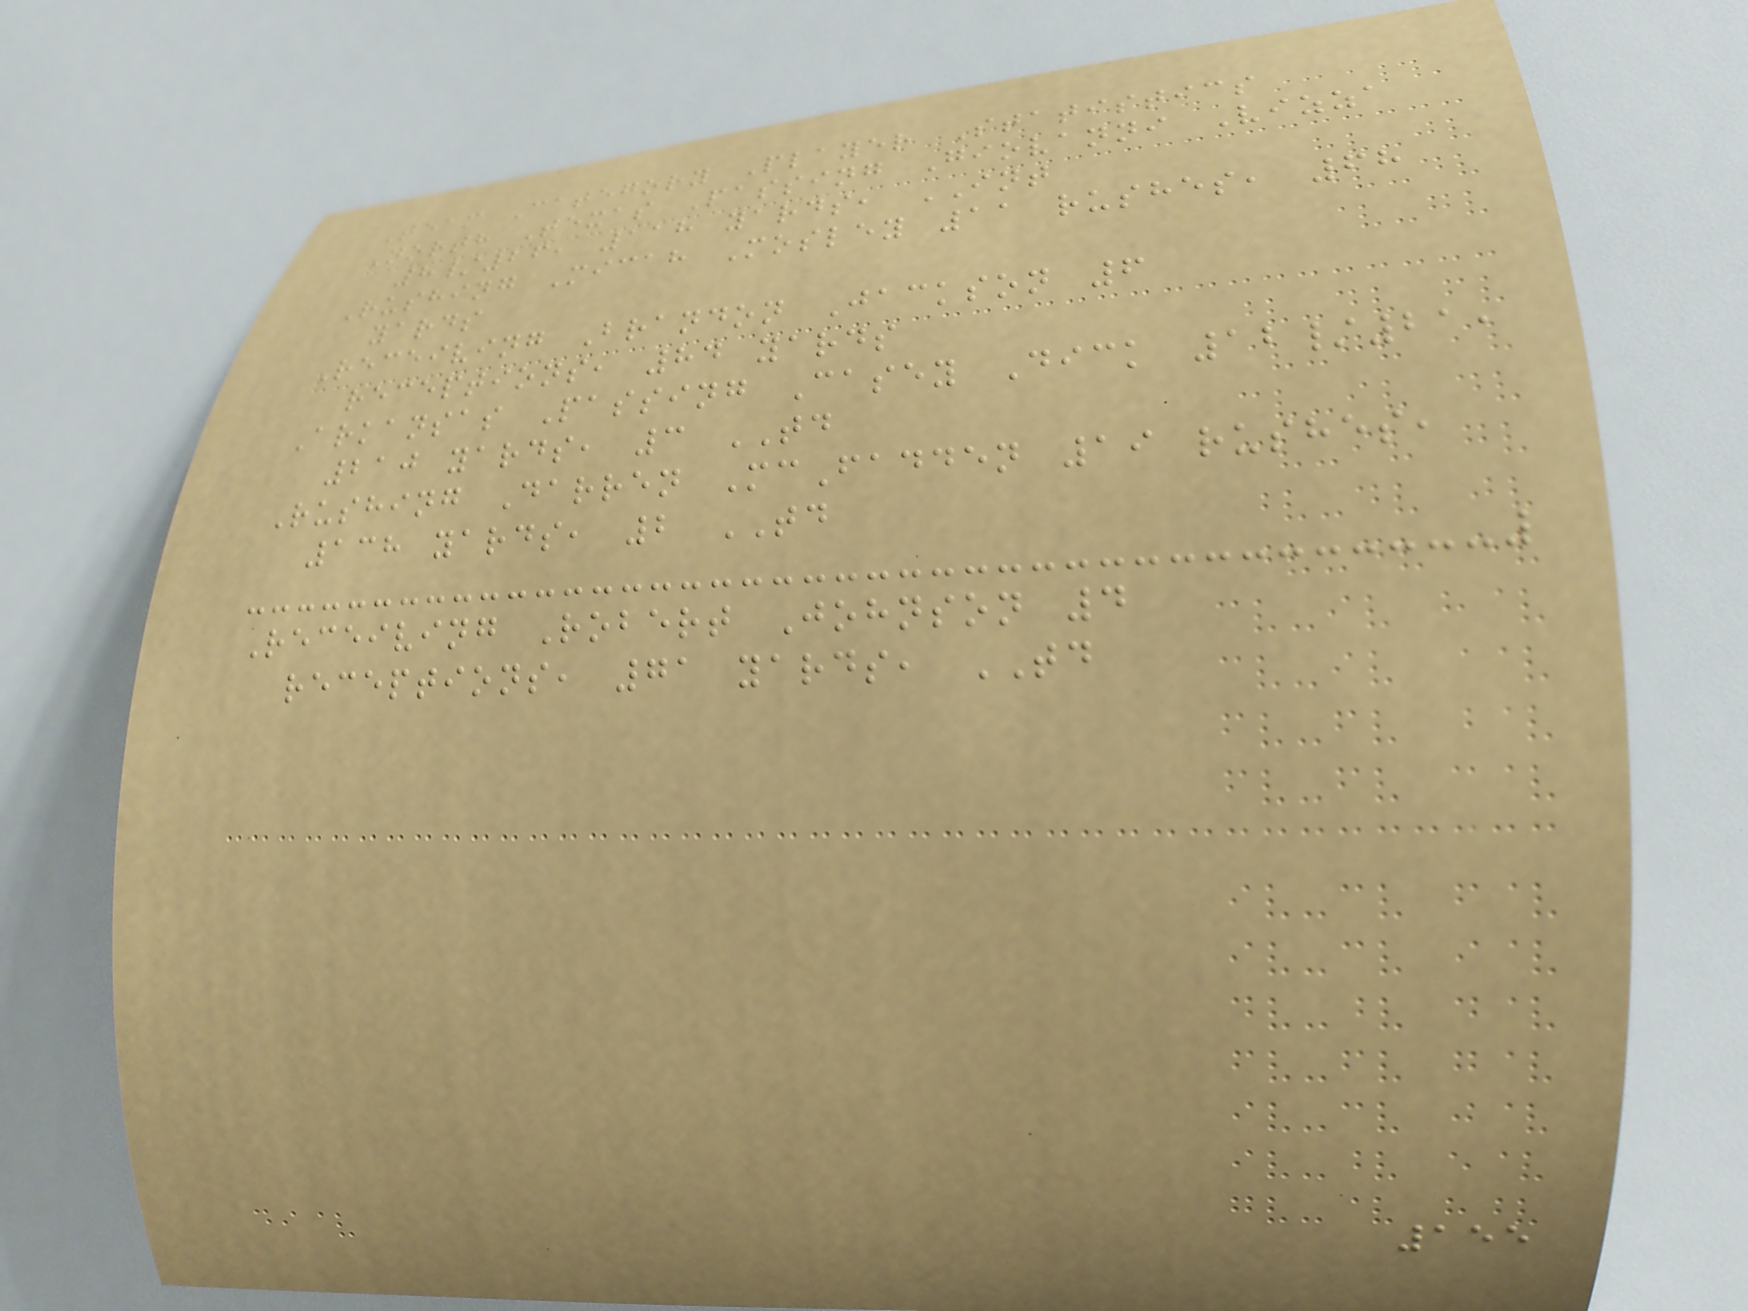Team Category Player Statistics
North Texas Passing Giovanni Vizza
8/26, 118 yards, INT
Rushing Micah Mosley 11 rushes, 68
yards
Receiving Brandon Jackson 6
receptions, 84 yards
Arkansas Passing Casey Dick 12/21,
210 yards, 3 TD
Rushing Darren McFadden 19 rushes,
138 yards, 2 TD
Receiving Robert Johnson 4
receptions, 71 yards, TD
155
